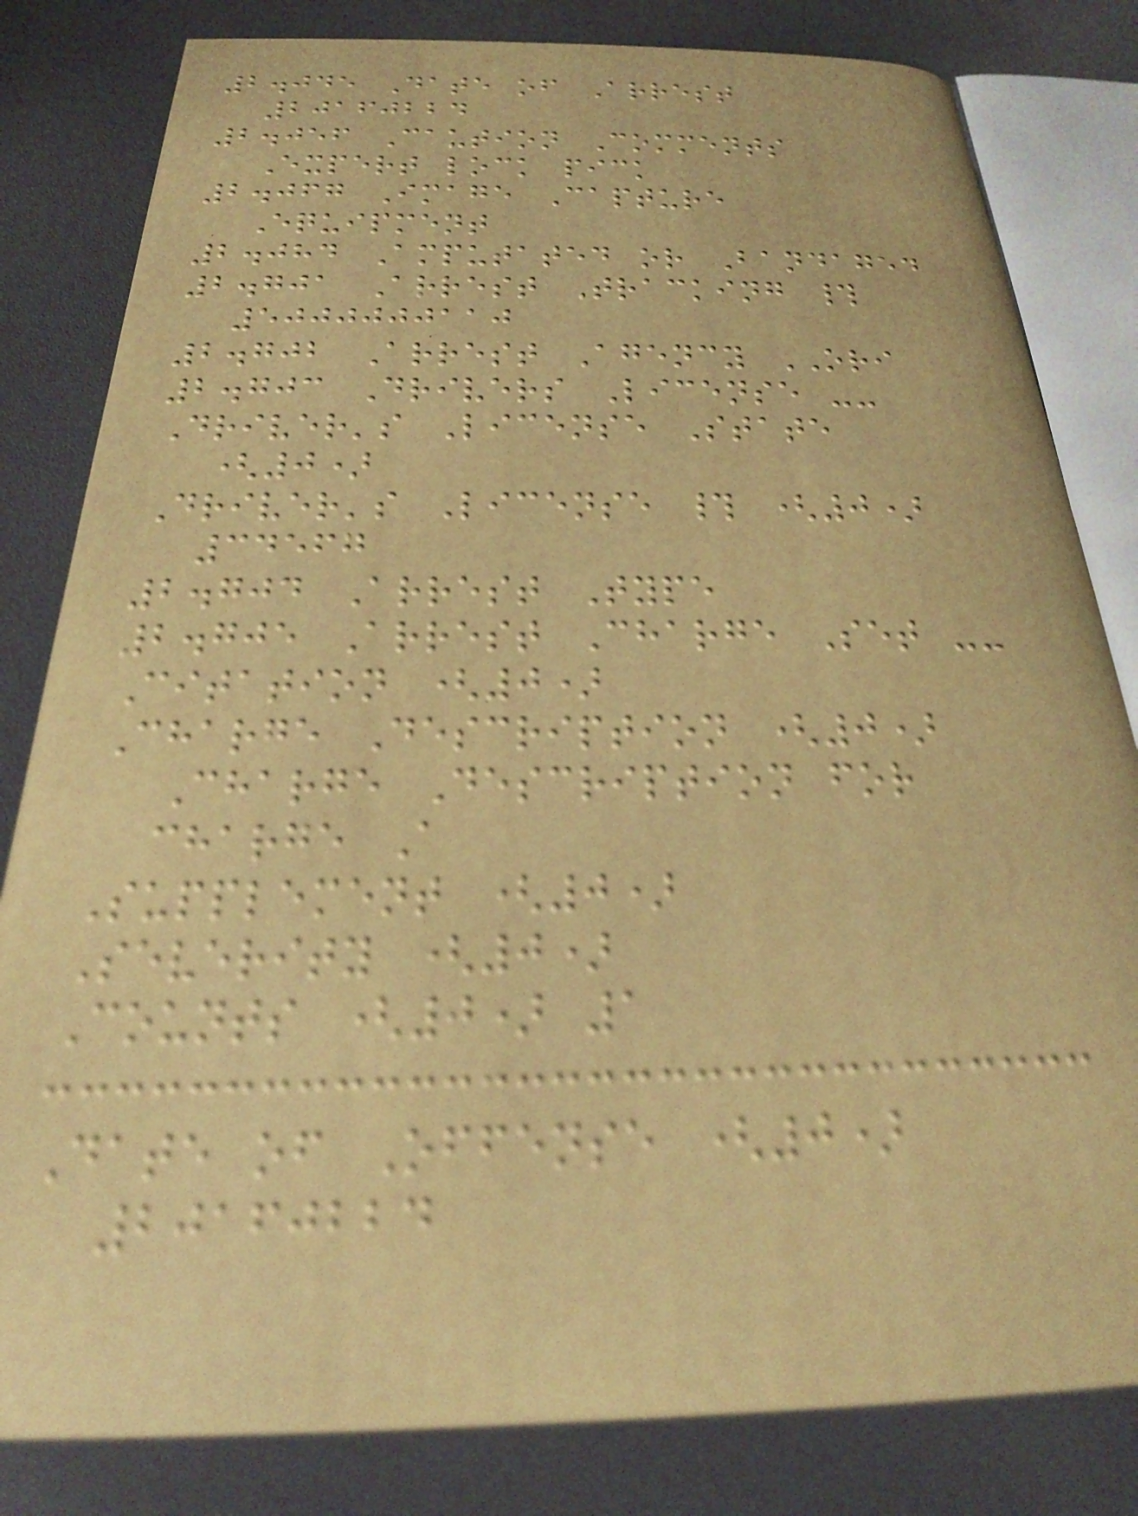2.045 Date of Arrest
20160224
2.056 Caution Comments
Expert lock pick
2.067 Image Capture
Equipment
2.084 Amputated or Bandaged
2.701 Arrest Tracking #
5000000110
2.702 Arrest Agency ORI
2.703 Drivers License --
Driver's License State
(0)
Driver's License # (0)
34567
2.704 Arrest Type
2.705 Arrest Charge Set --
Citation (0)
Charge Description (0)
Charge Description for
charge A
Supplement (0)
Severity (0)
Counts (0) 1
Date of Offense (0)
20160224
